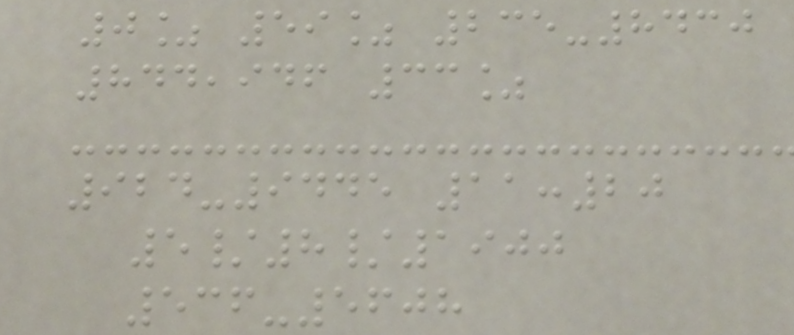0% 59% 235-8430
844,946 33%
924-9445 11:20
5/8/1900
536-5608
